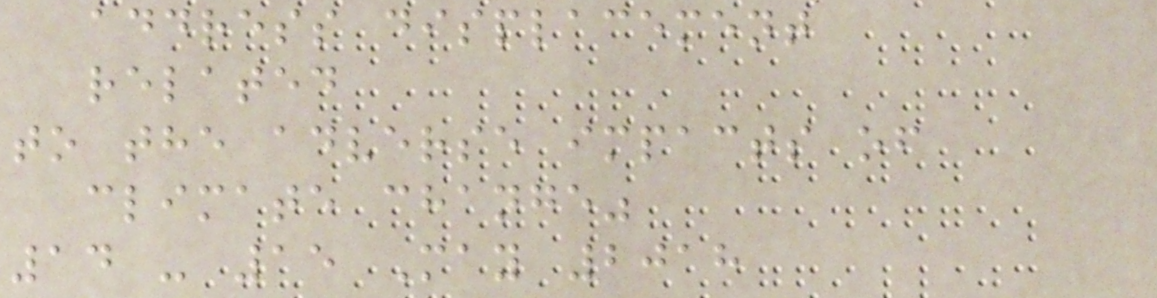address displacement
related
to the adverse impacts of
climate change"
14 - 15 May 2018
